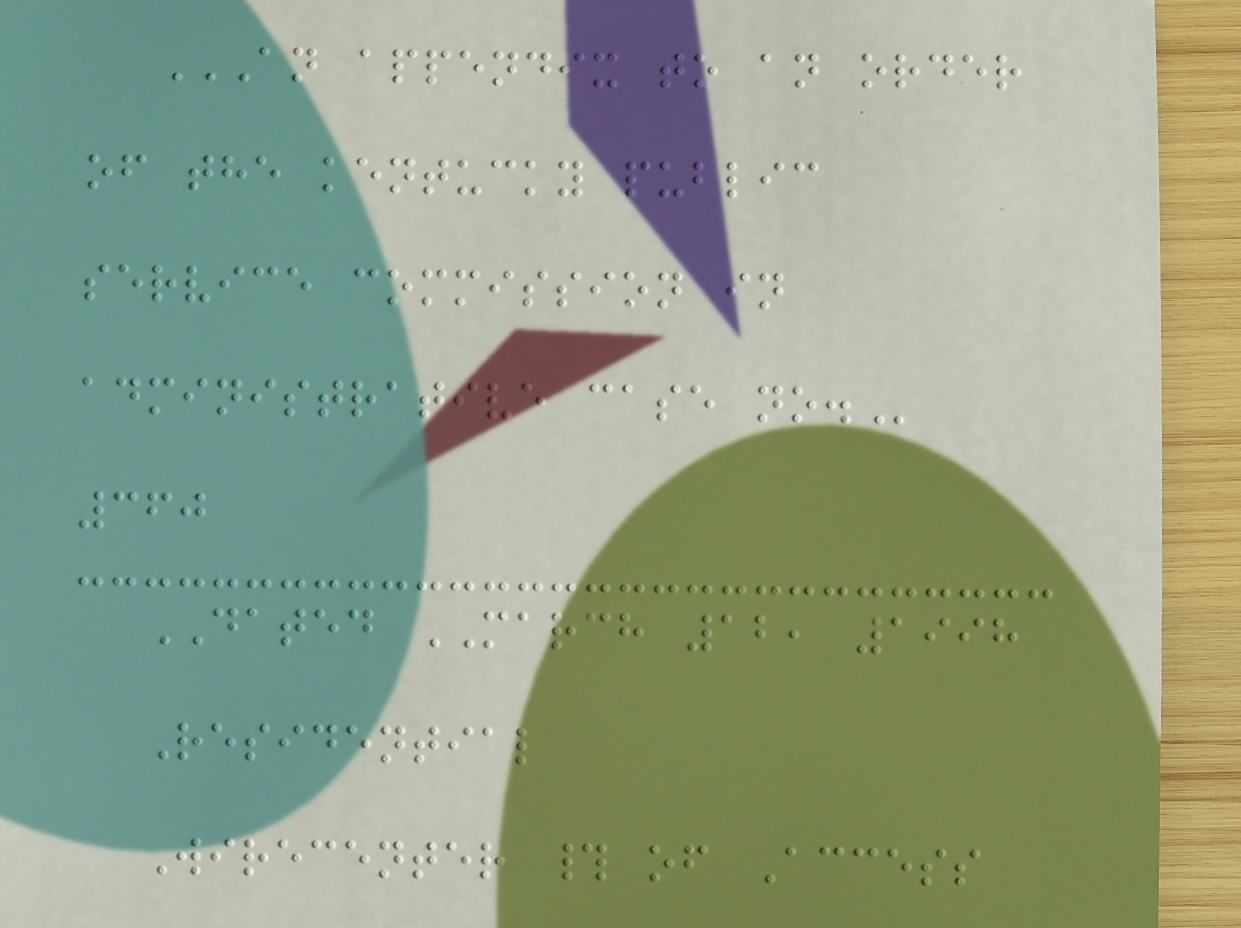AN APPENDIX TO AN ORDER
OF THE KENTUCKY PUBLIC
SERVICE COMMISSION IN
ADMINISTRATIVE CASE NO.
360
DATED MARCH 12, 1998
Residential
Wirecenter # of Access
